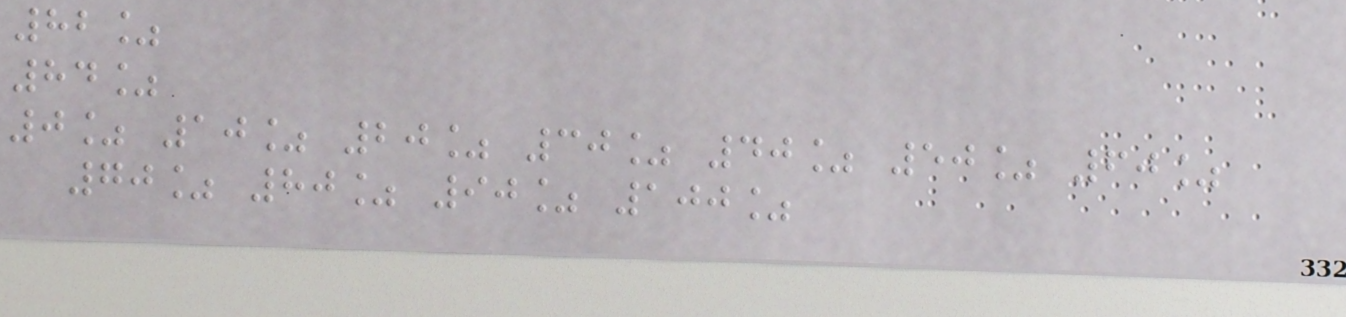82%
84%
0% 10% 20% 30% 40% 50% 60%
70% 80% 90% 100%
